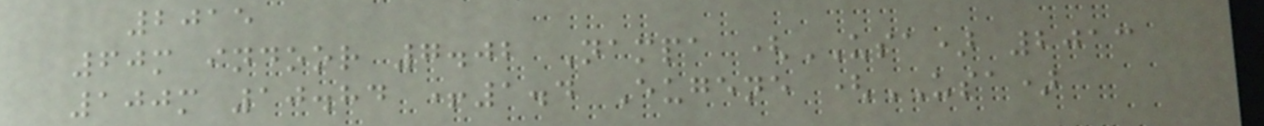2015
60m indoor 7.02 Nampa (USA) 2013
100m 10.84 +1.4 Eugene (USA)
